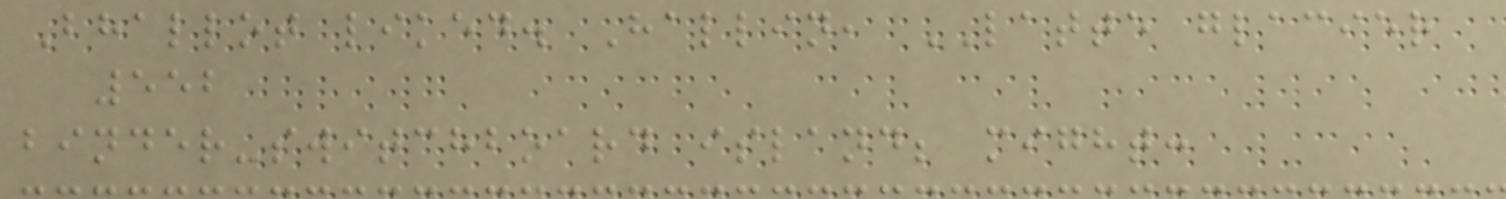Bhallot liked. Hallin, LATTE glacier
552
binder-switchboard island; might:
